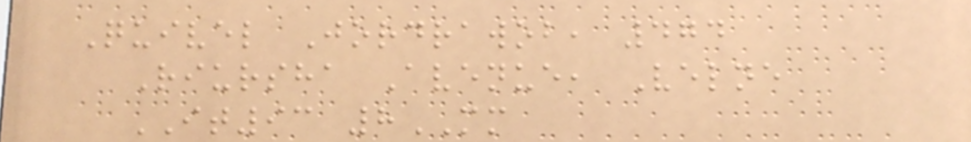Quivel Jordrawob, 474
Riursha Avenue, Velne
IT93 8MM
